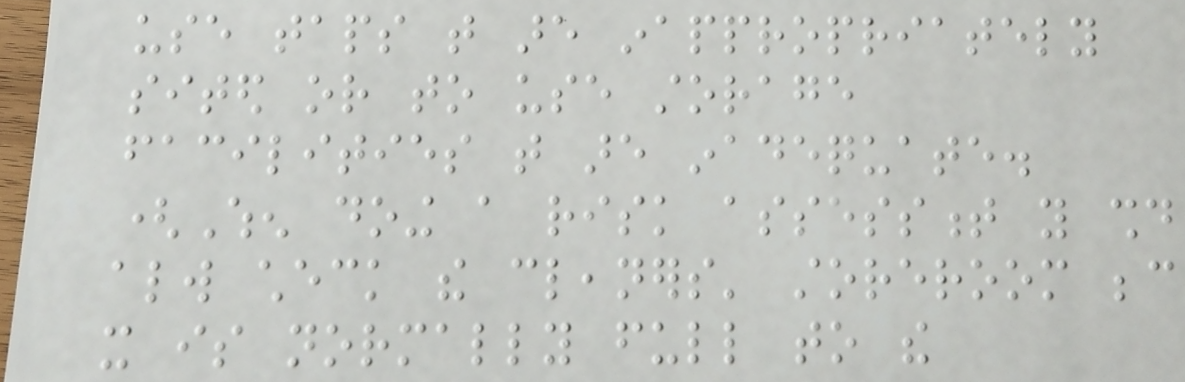use taps that are inappropriately
sited or to use storage
facilities that are inadequate.
(When doing a risk assessment you should
always check the cleaners' storeroom because
it is normally full to the
